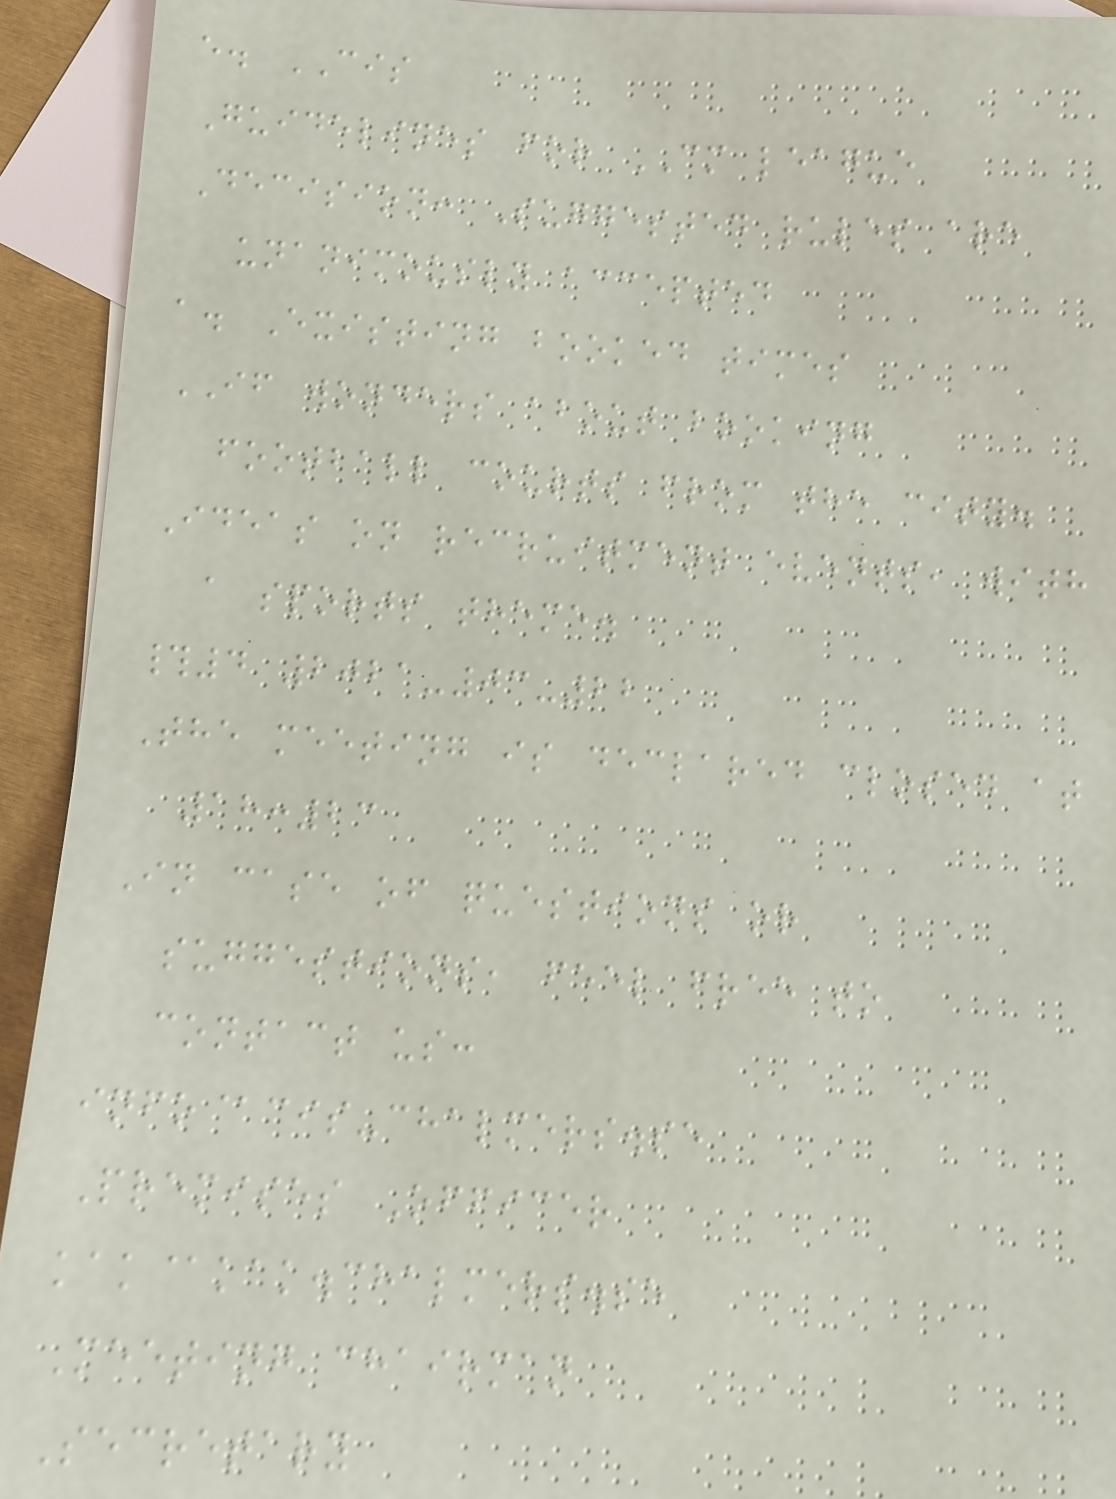e. CIS
Guidelines for CM league
Decision: Suggested rules are
unanimously accepted
a. Existing booked times
IF wonders about booking
football courts from the city.
Ideas on recruitment events, with
a sports theme.
#4 2021-03-22
The meeting is declared closed at
18:23
In case of questions or
suggestions, feel free to
contact us:
info@cis-chalmers.se
Premises Officer
kak@kak.chalmers.se
Meeting chairman
Secretary
